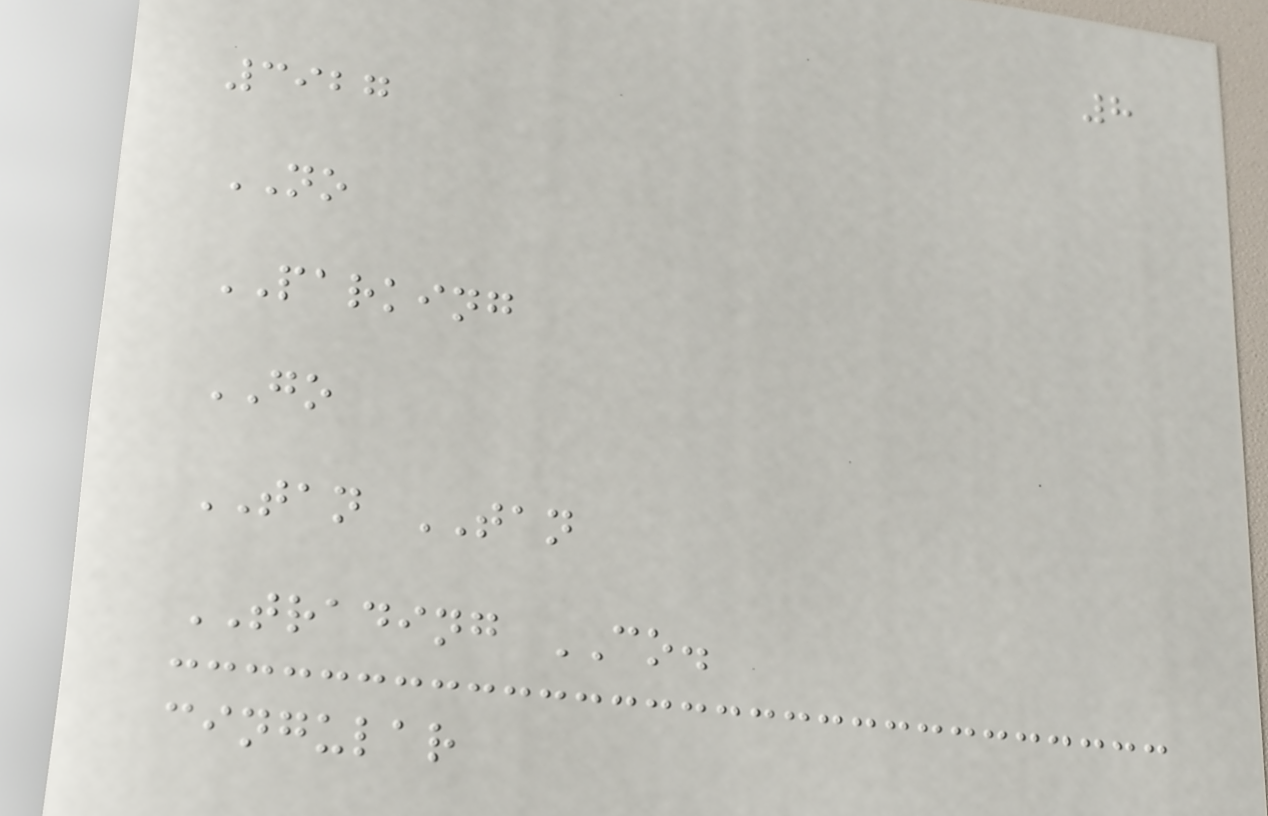8
3927
NO
PARKING
GO
TAN TAN
TRADING CO.
cingular
